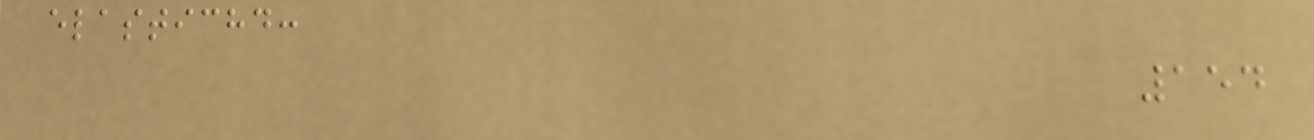elastichd:
154
